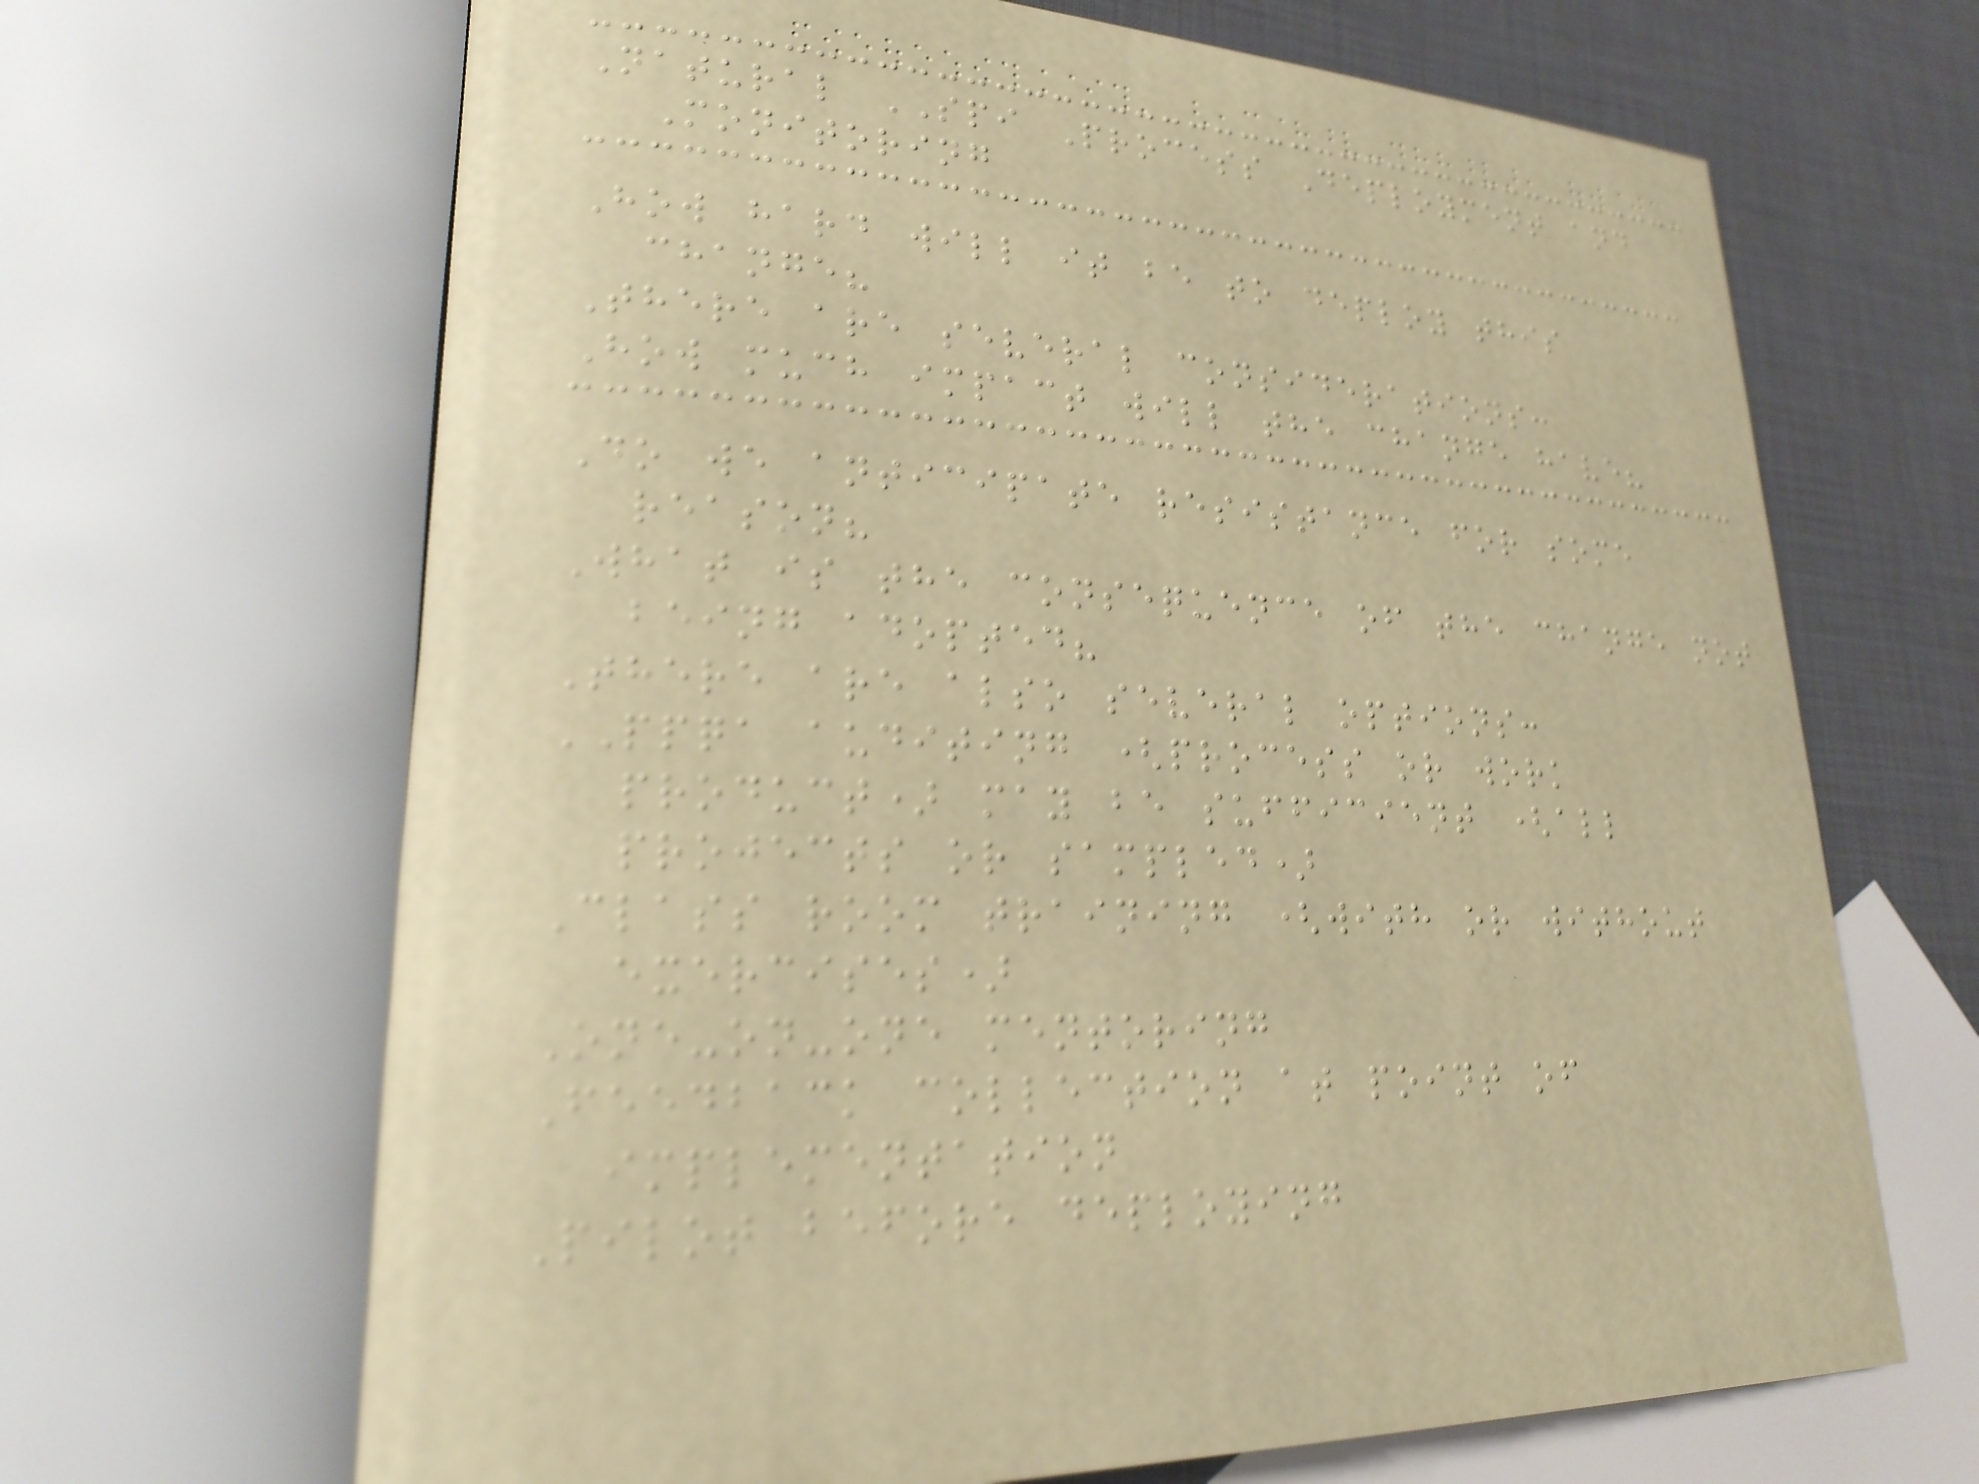Natural SPI Process Deployment and
Monitoring
How hard will it be to deploy this
change?
There are several considerations:
How much impact will the change have?
Do we anticipate resistance for some
reason?
What is the consequence of the change not
being adopted?
There are also several options:
PPQA auditing (process or work
product) may be sufficient (all
projects or sampled)
Class room training (with or without
exercises)
One-on-one mentoring
Feedback collection at point of
implementation
Pilot before deploying
